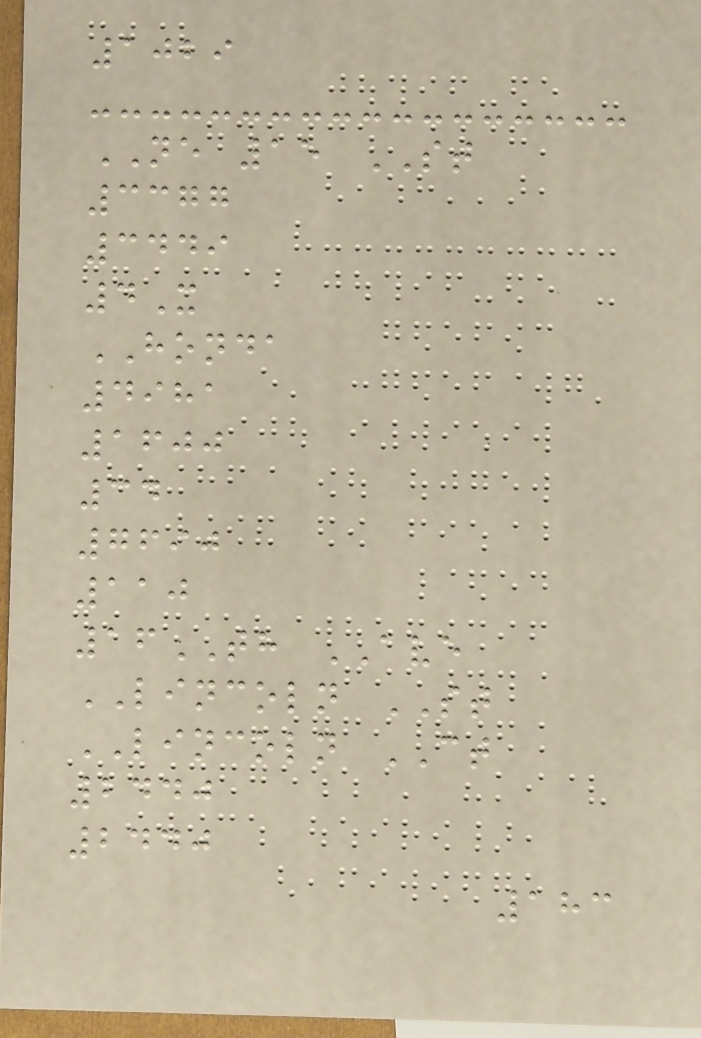1029
NE 15 ST
3377
3449
4X
HONDA
4981
1600
34
7690
110
16TH AVE
LINCOLN ST
LINCOLN CT
2440
2440
183
